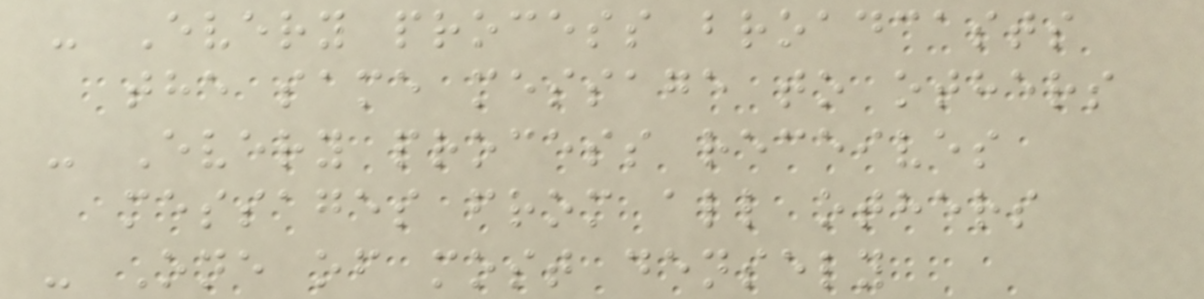- Every process broadcasts
the same message to others
- Every process receives
messages from all others
- One of most densely
